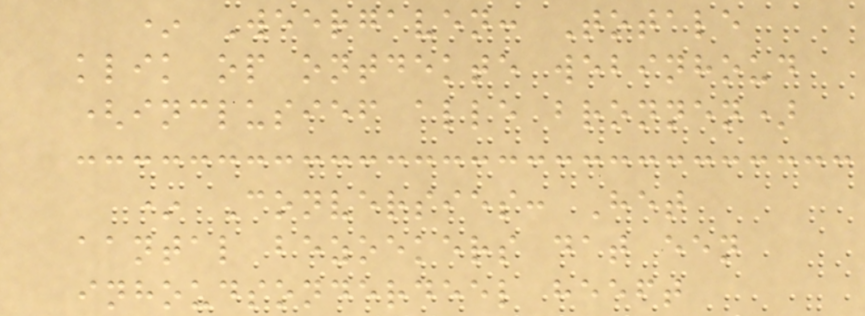* Weergaven: Totale
klik op ontdekte webinhoud
(inclusief alle bronnen)
* Conversies: Het
aantal bezoekers dat een
inhoudsonderdeel heeft
